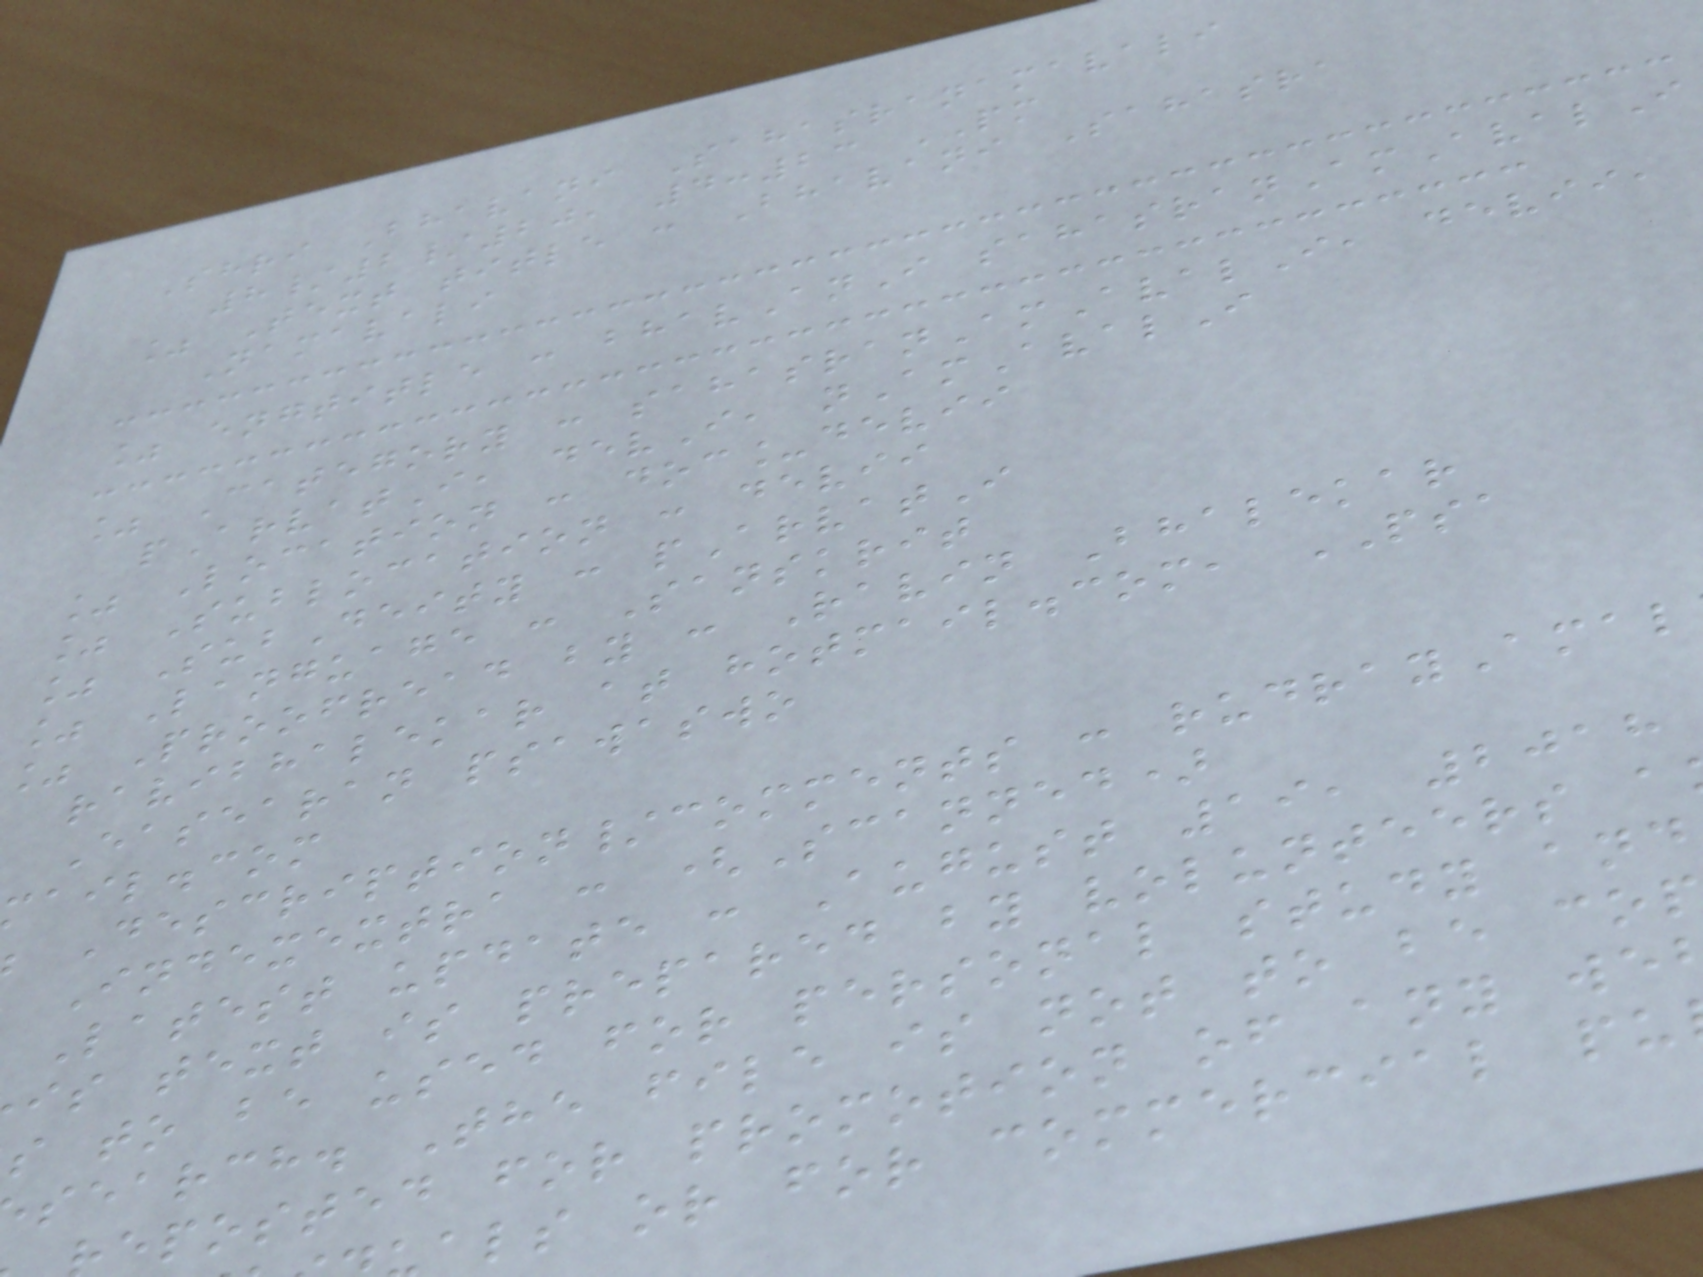Shri Bhavani Sahasranamavali
8/2/20, 4:23 PM
% Text title : Bhavani Sahasra
Namavali
% engtitle : bhavAnI sahasranAmAvalI
% Category : sahasranAmAvalI, devii,
pArvatI, devI, nAmAvalI
% Location : doc_devii
% Sublocation : devii
% SubDeity : pArvatI
% Language : Sanskrit
% Proofread by : Ravin Bhalekar
ravibhalekar at hotmail.com, PSA
Easearan psawaswo
ail.com
Description/comments : rudrayAmal
Indexextra : (Scanned)
Latest update : August 19, 2018
is text is prepared by volunteers a
s to be used for personal study and
search. The file is not to be co
eposted for promotion of any we
als or for commercial pu
